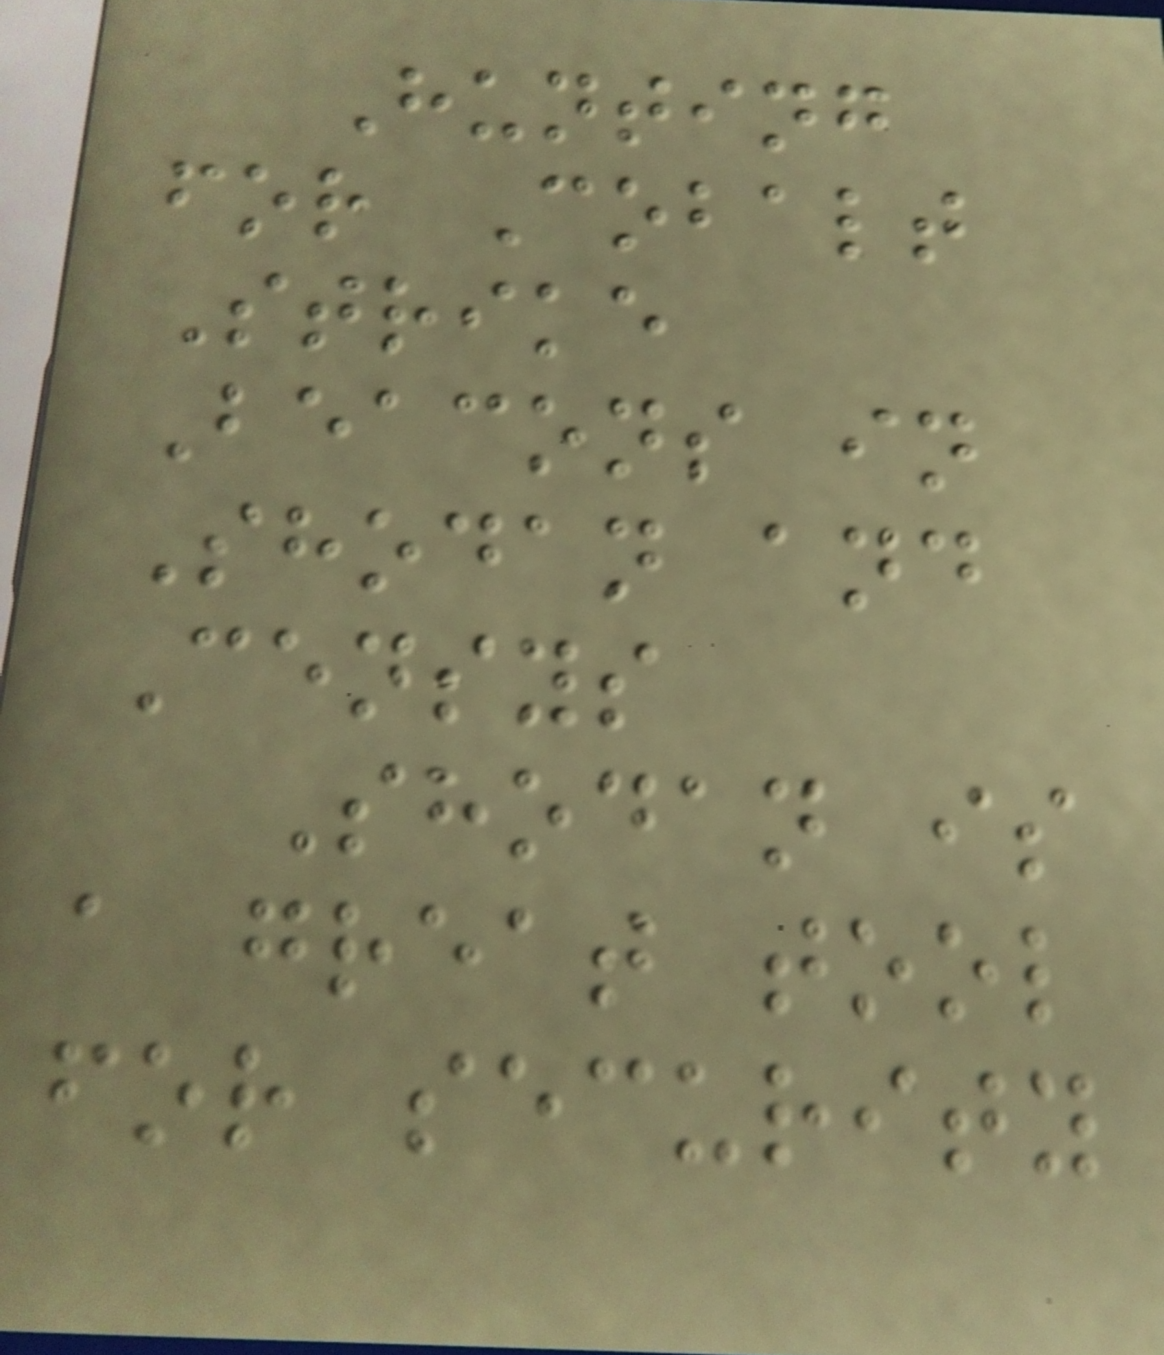Hunting
for Cobalt
Strike
Beacons in
Shodan and
Censys
Shodan is
a great tool
for security
